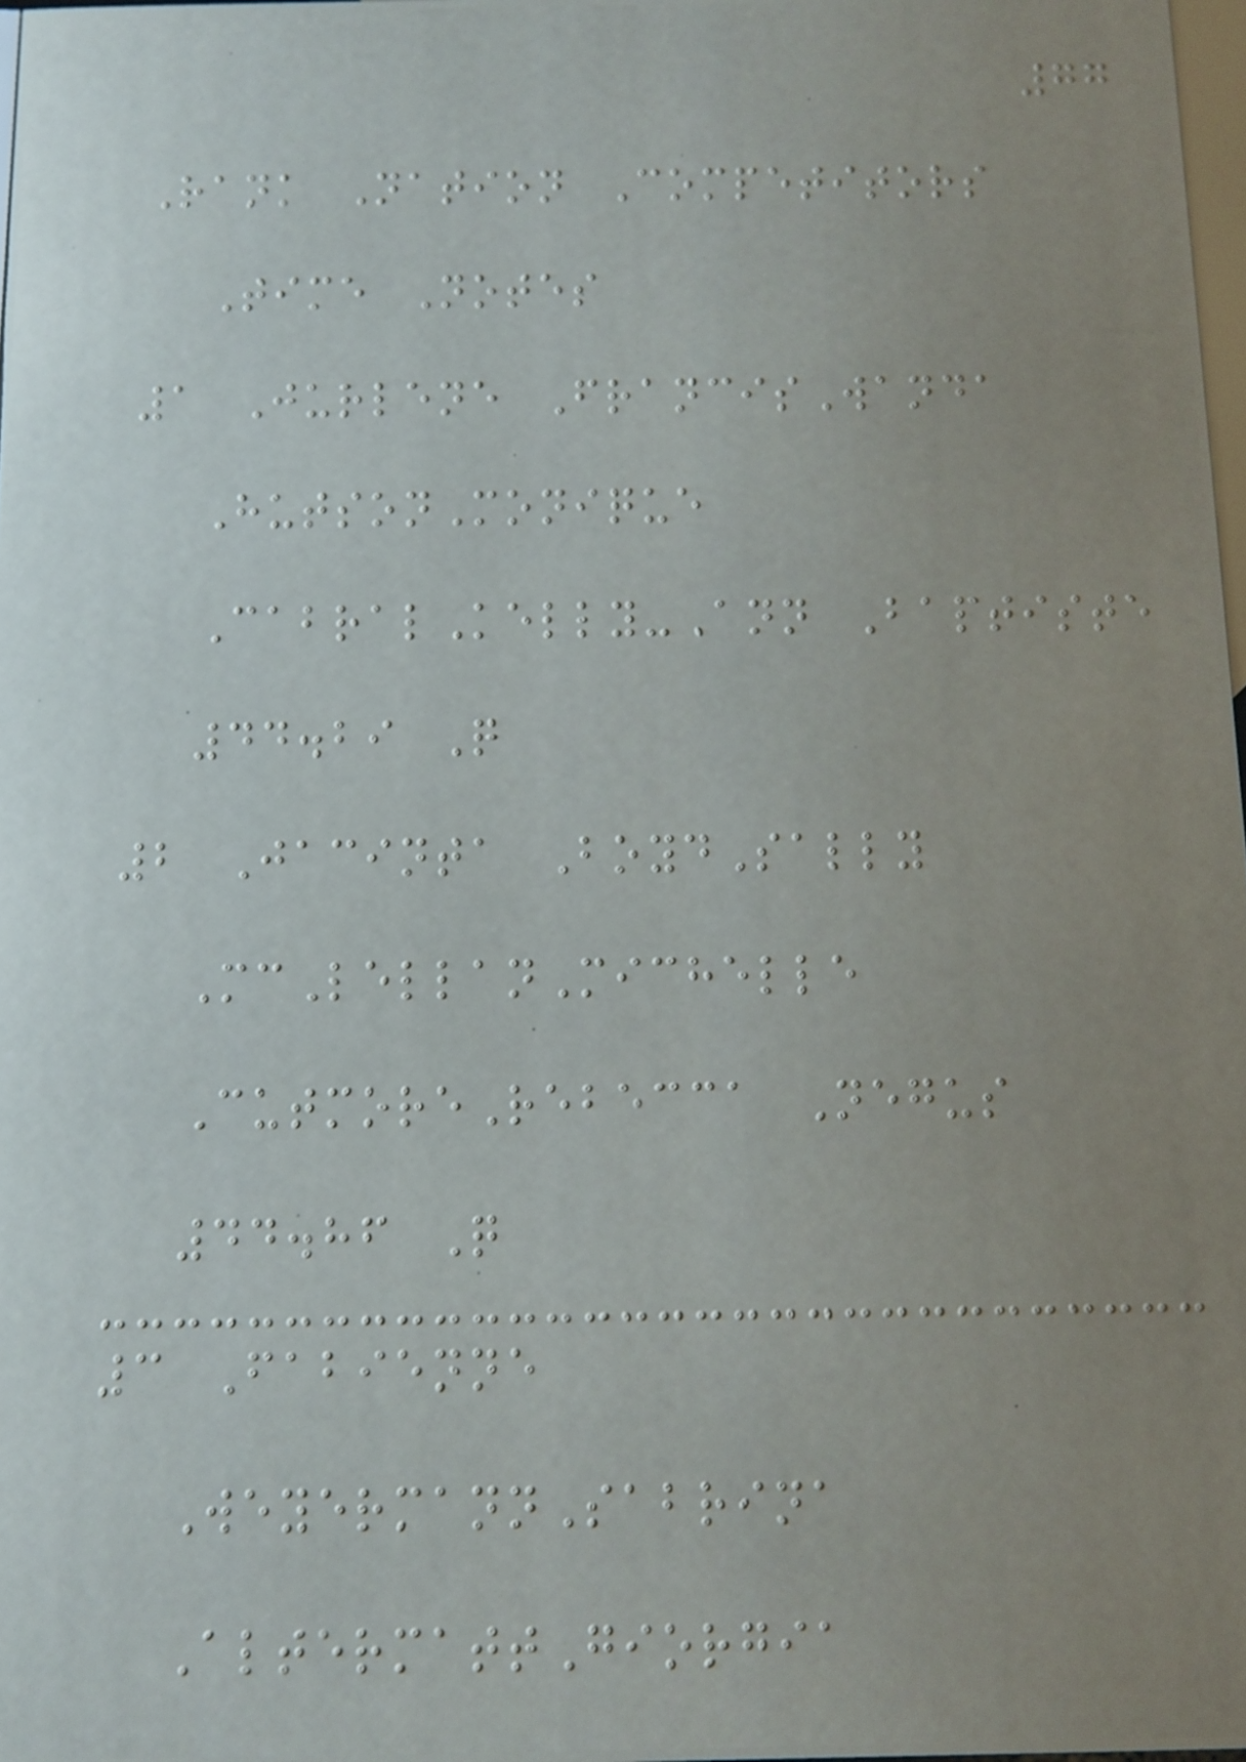77
Rank Nation Competitors
Time Notes
1 Jurlene FrancisWanda
HutsonMonique
CabralKelly-Ann Baptiste
44.29 Q
2 Jacinta BoydSally
McLellanMichelle
CutmoreRebecca Negus
44.86 Q
3 Fabienne
WeyermannSabrina
AltermattGiorgia
